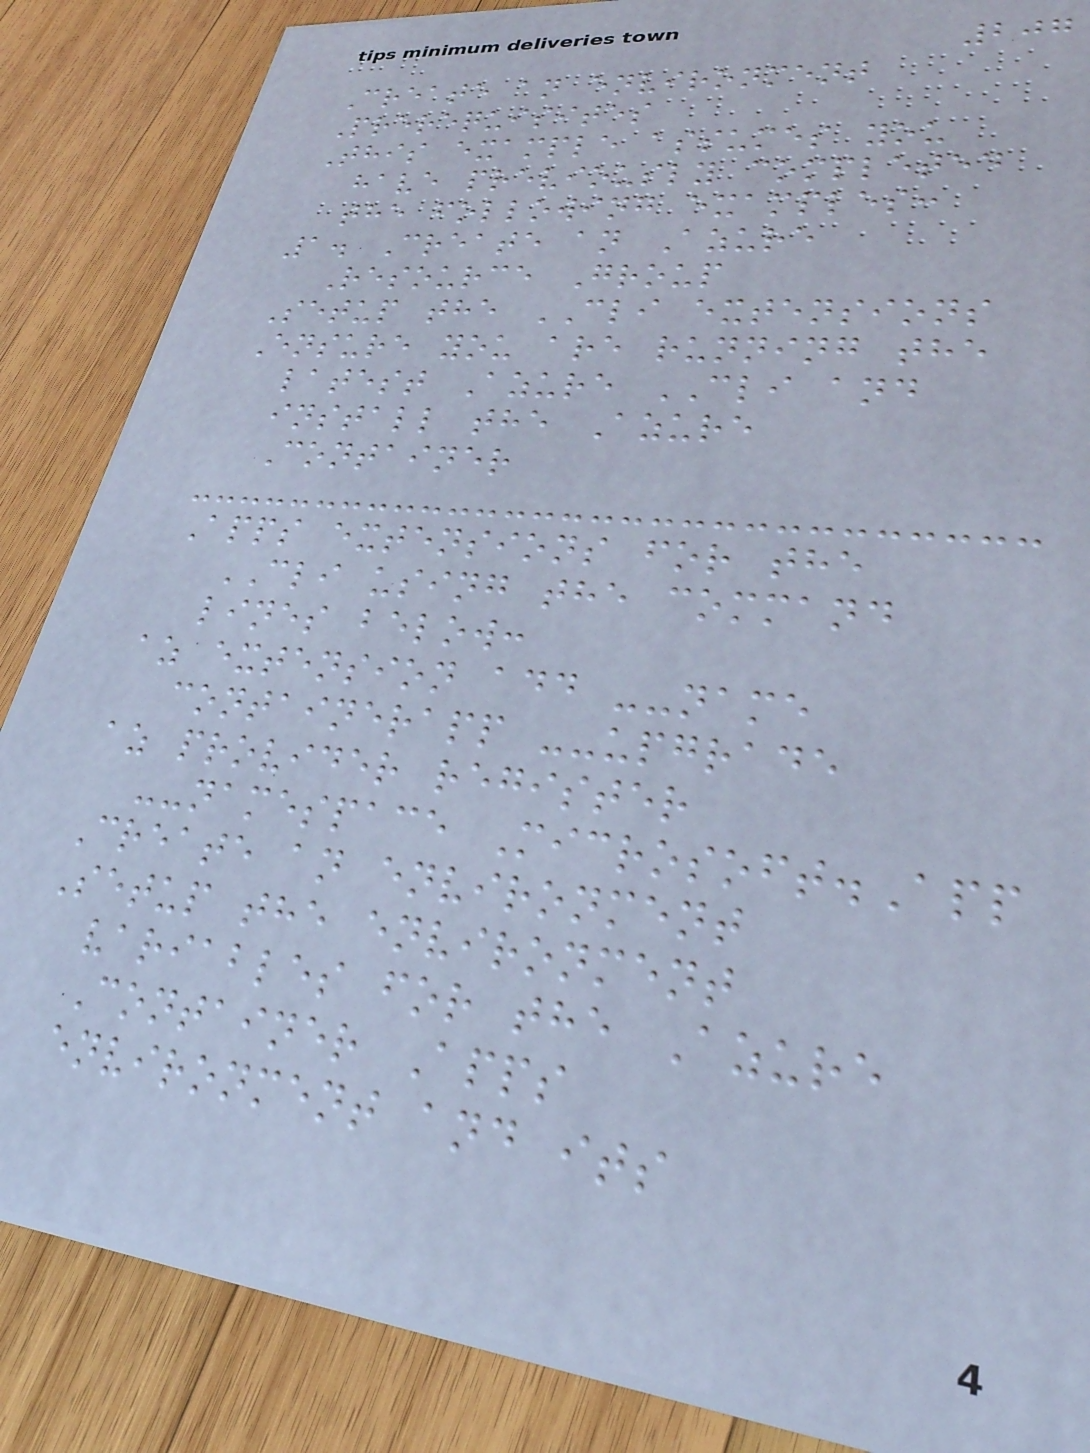207
Create an environment
Prerequisites
This example assumes you
have previously completed
the following examples:
1. Create an Azure
Resource Group
Setup the CLI extensions
Ensure you are running the
latest Azure CLI and
install the Azure
Container
Apps extensions for the
CLI using the command
lines below:
az extension add --name
containerapp --upgrade
az provider register
--namespace Microsoft.App
Create an environment
Setup the environment
variables for the Azure
Container Apps
environment and its
